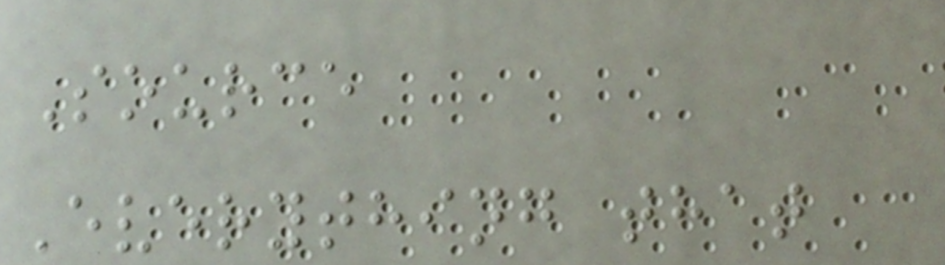Source
Everything that
